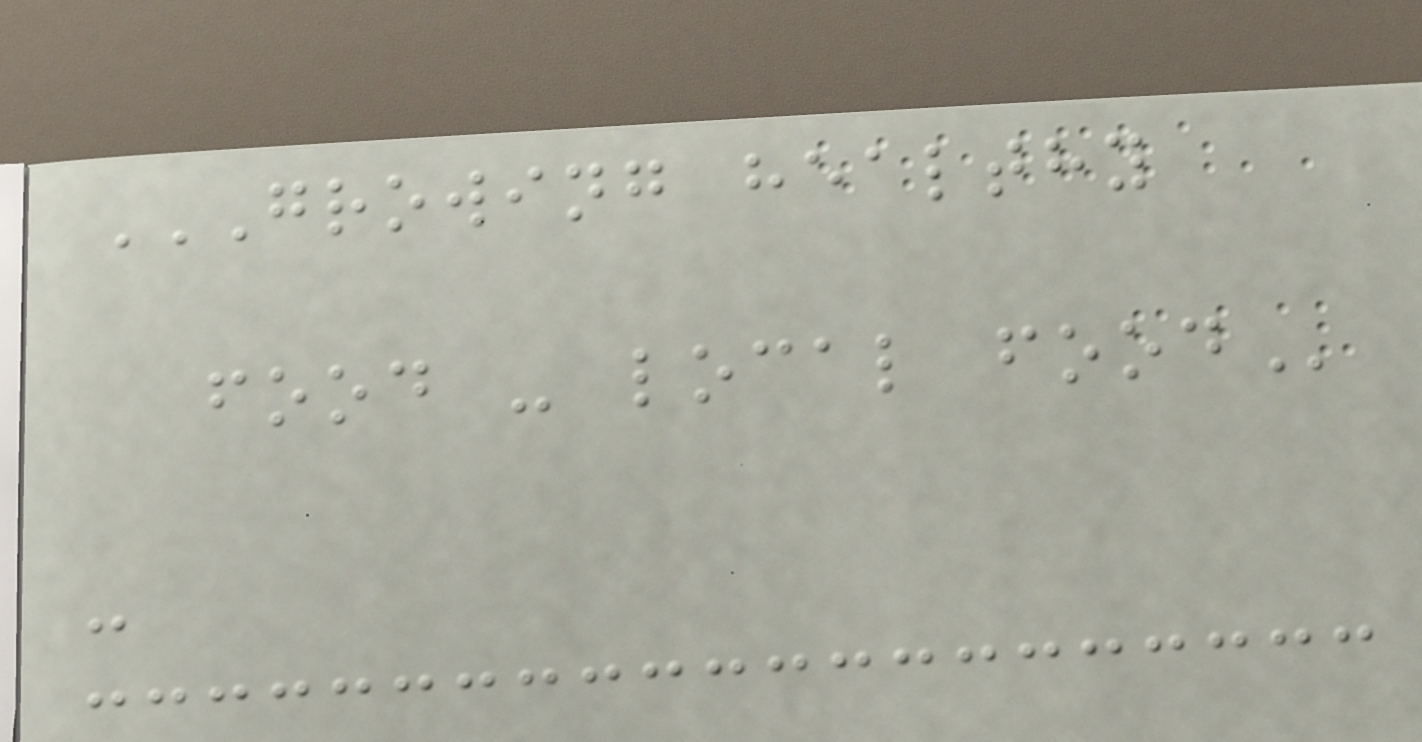GROWING HEALTHY
FOOD - LOCAL FOOD
-
